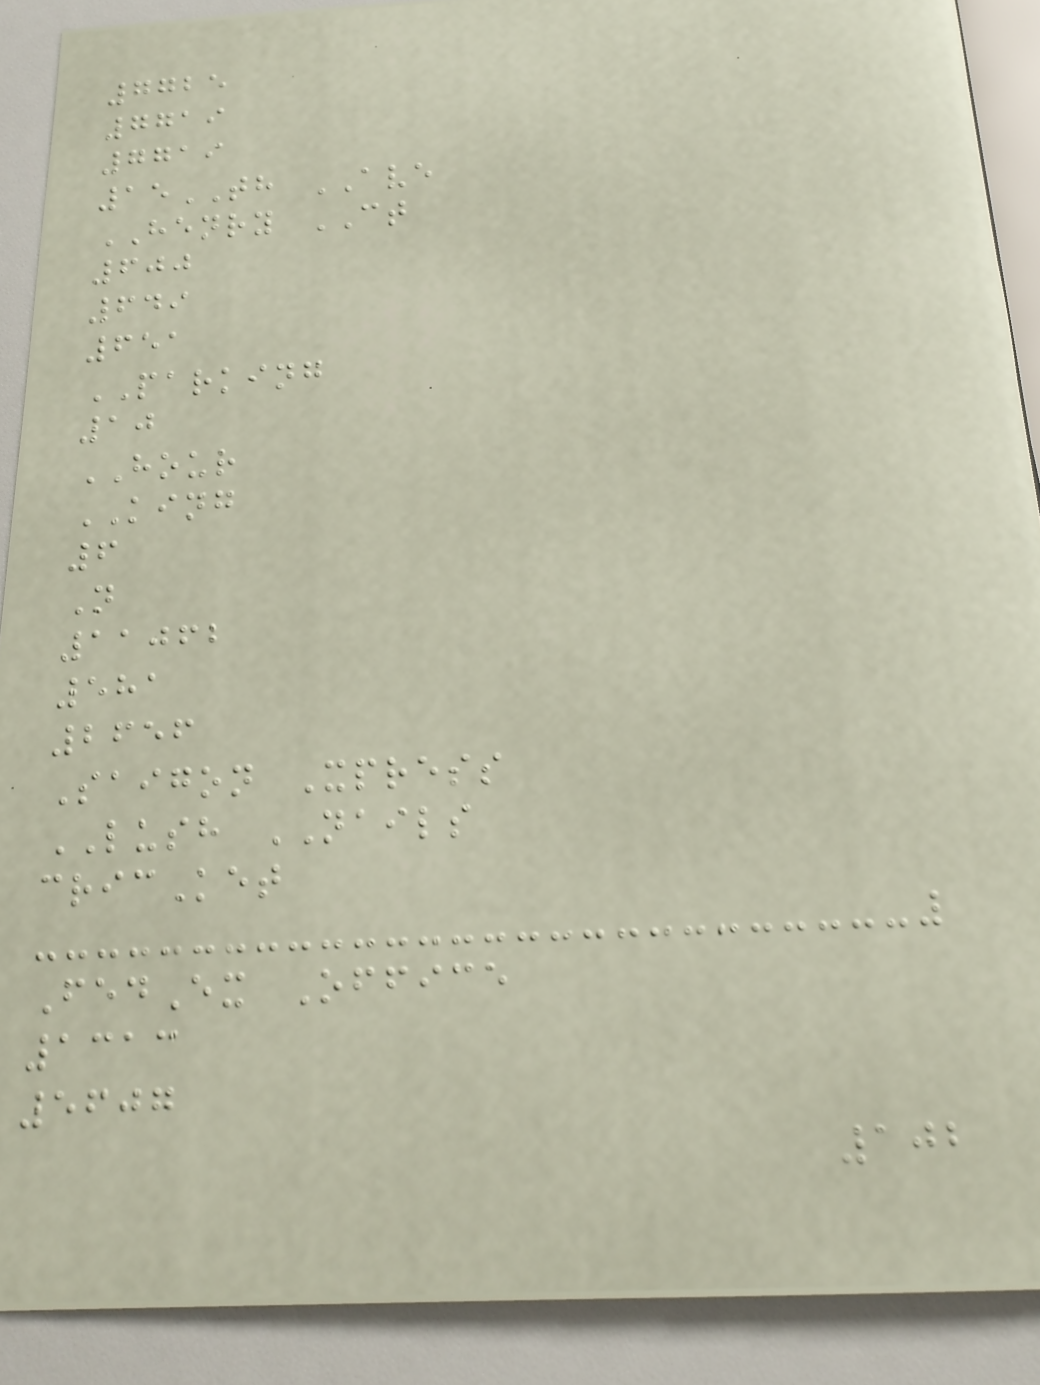7725
7719
7719
15TH AVE
HENRY CT
600
649
651
PARKING
10
HOUR
KING
6
N
11062
581
2656
Saigon Xpress
LUSH NAILS
cricKet
FedEx Office
1313
5607
102
